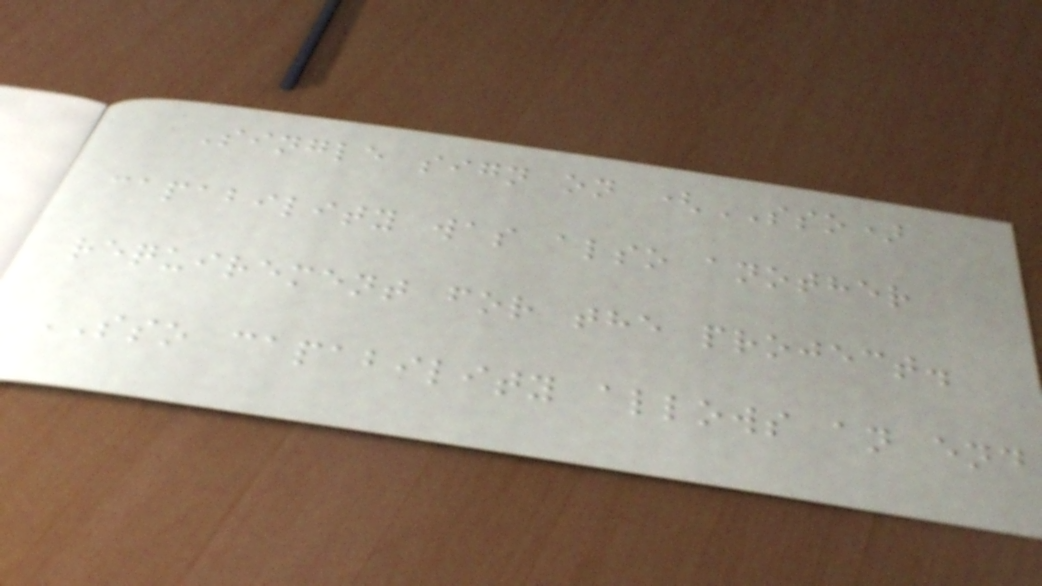Single sign on (SSO)
capability was also another
requirement for the project.
SSO capability allows an end
